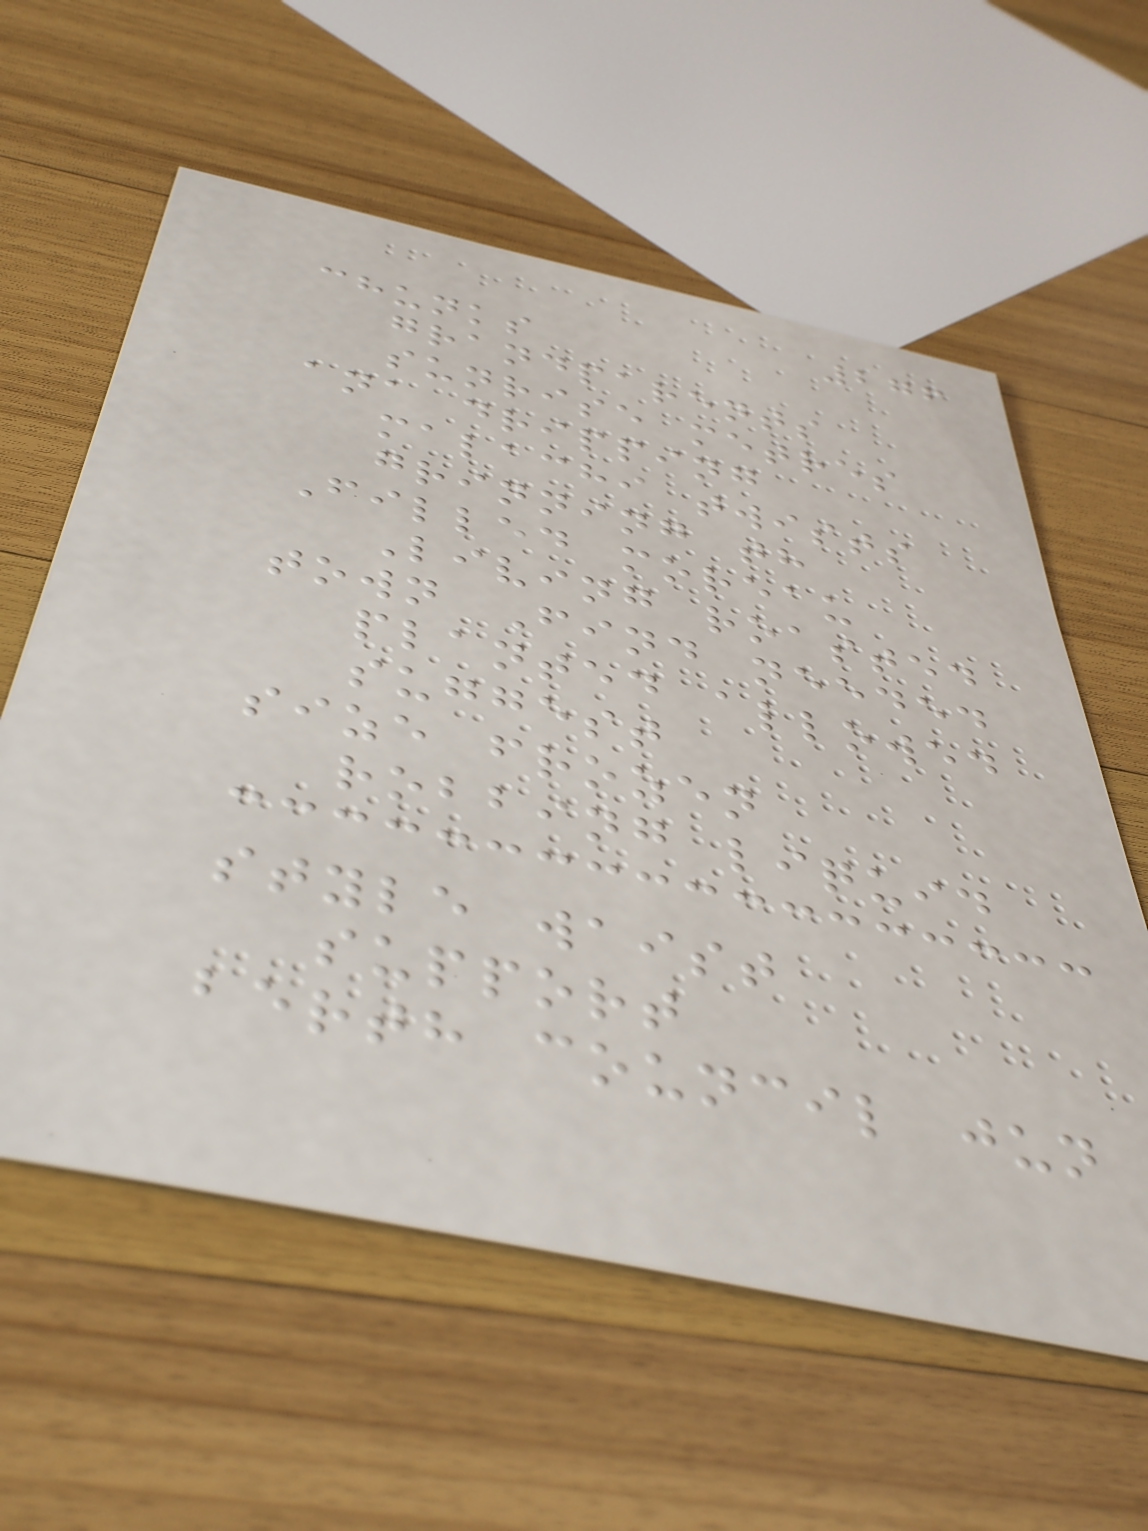276
chunks
grandparents
sunrise metres
ana dripping
malachi twists
grinning th
Filled moreau
Living roasted
town Find needed
planted allowed
suggest
size frozen
robbing liquid
style waist
support
berth council jun
